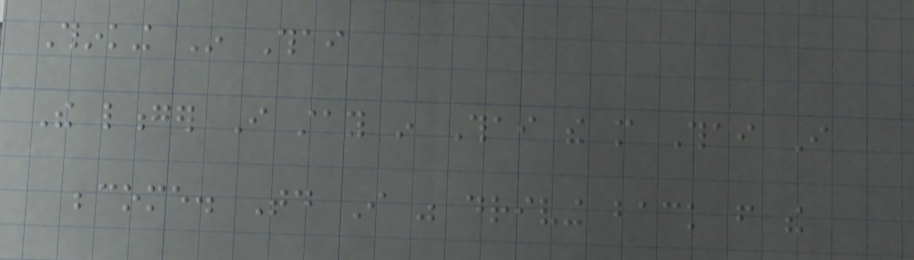Thinking In Thai
The longer I stay in Thai the more Thai I
become. Today I was driving back from the
